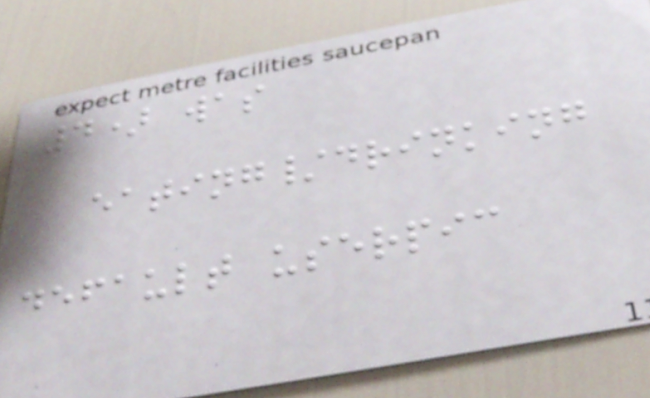4) was
eating/drinking
default userpic
